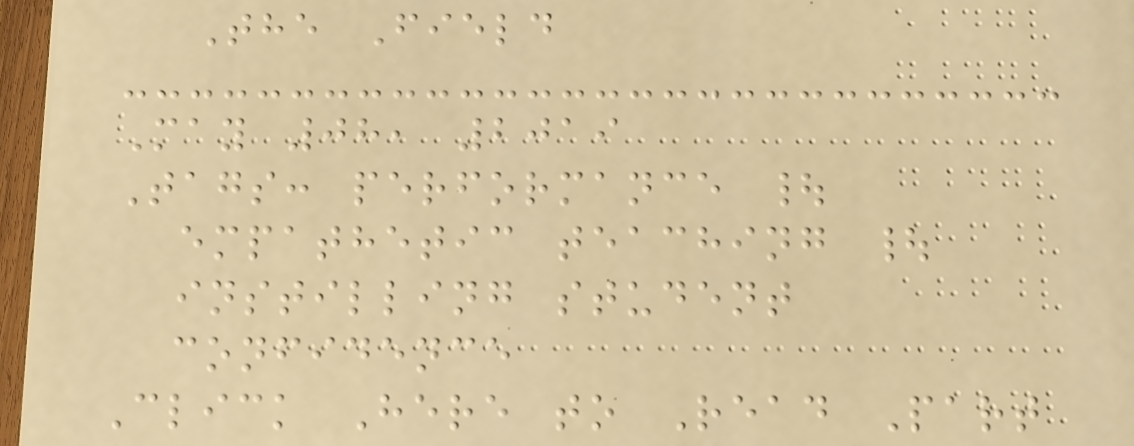The Field
May 08, 2019
Tags: performance |
empathetic teaching |
instilling student
confidence
Click Here to Read Part
